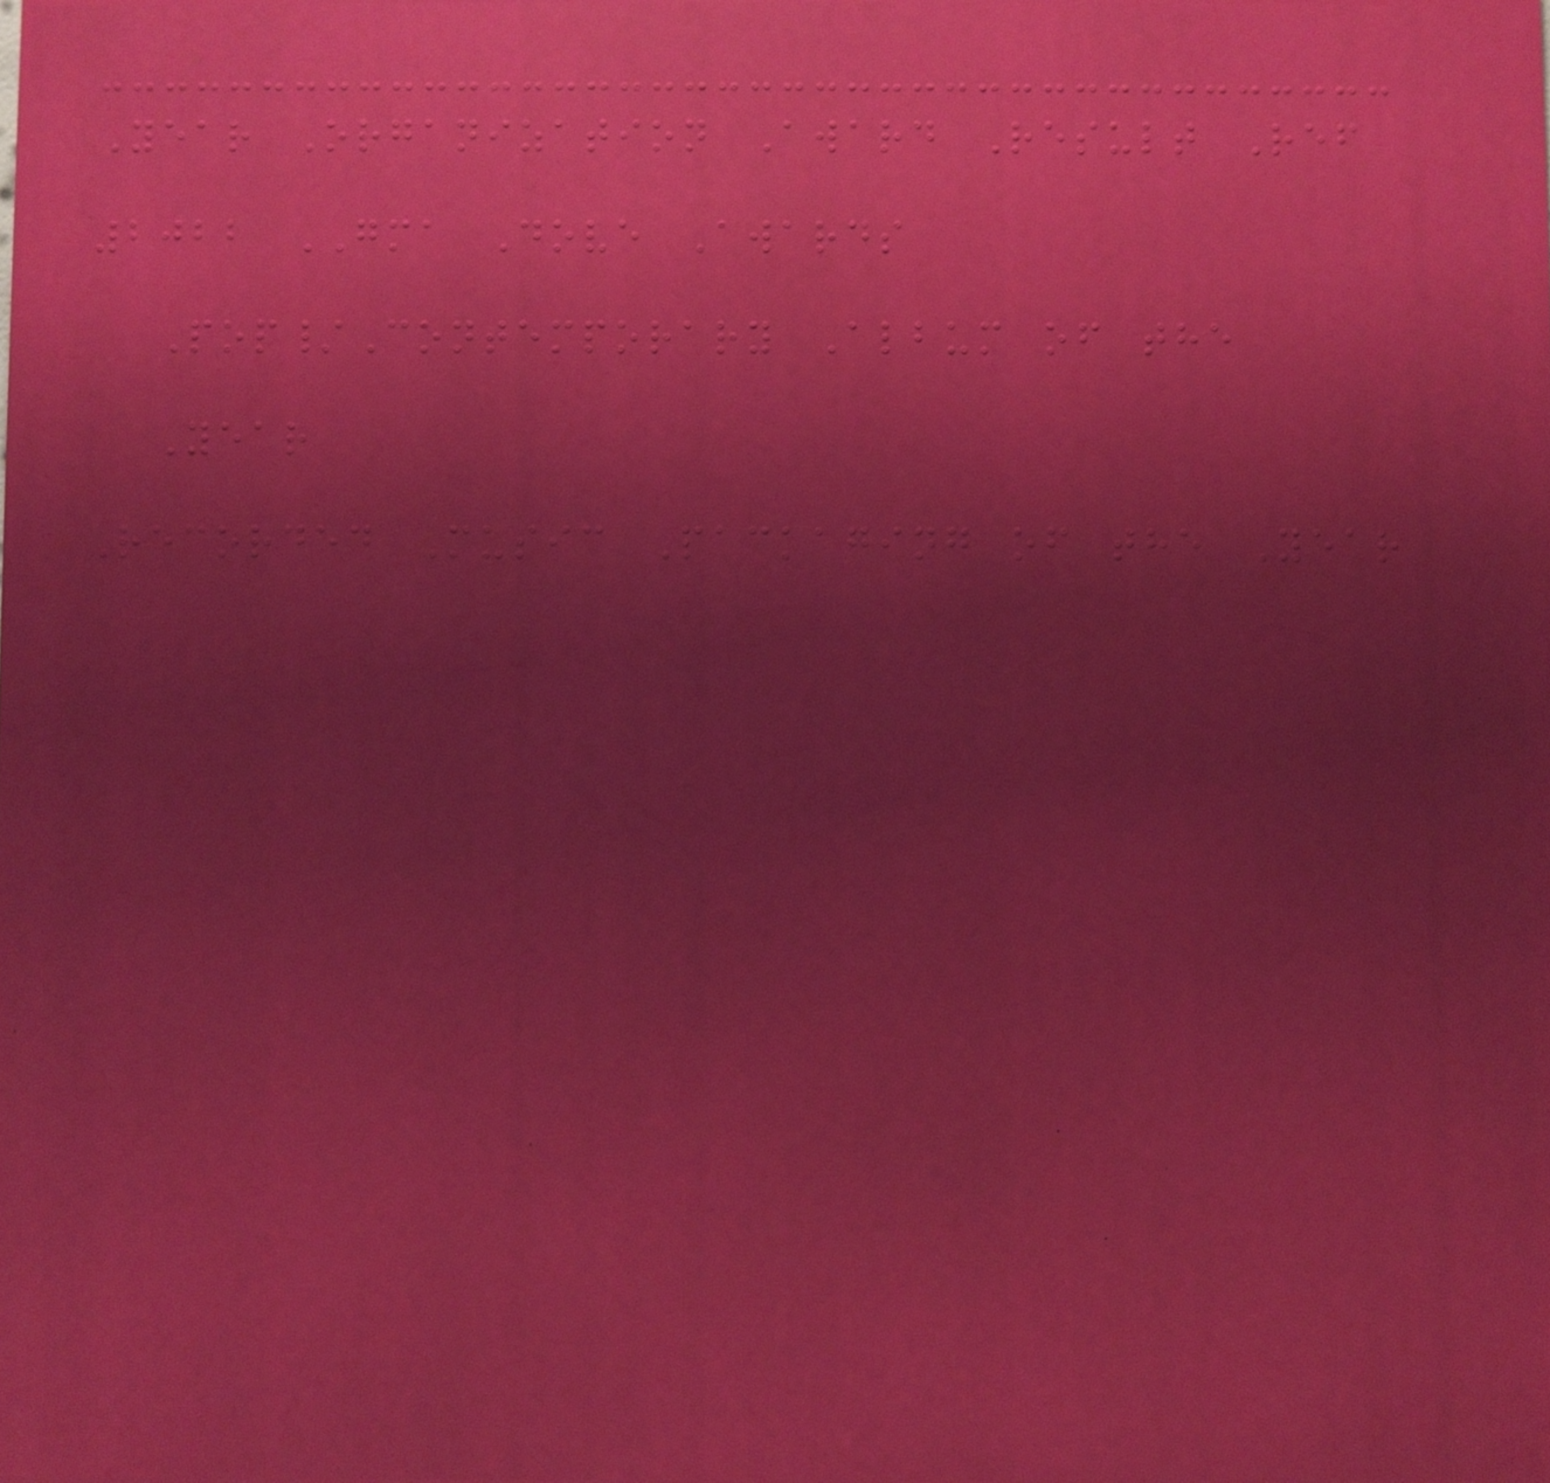Year Organization Award Result Ref
2022 GMA Dove Awards
Pop/Contemporary Album of the
Year
Recorded Music Packaging of the Year
